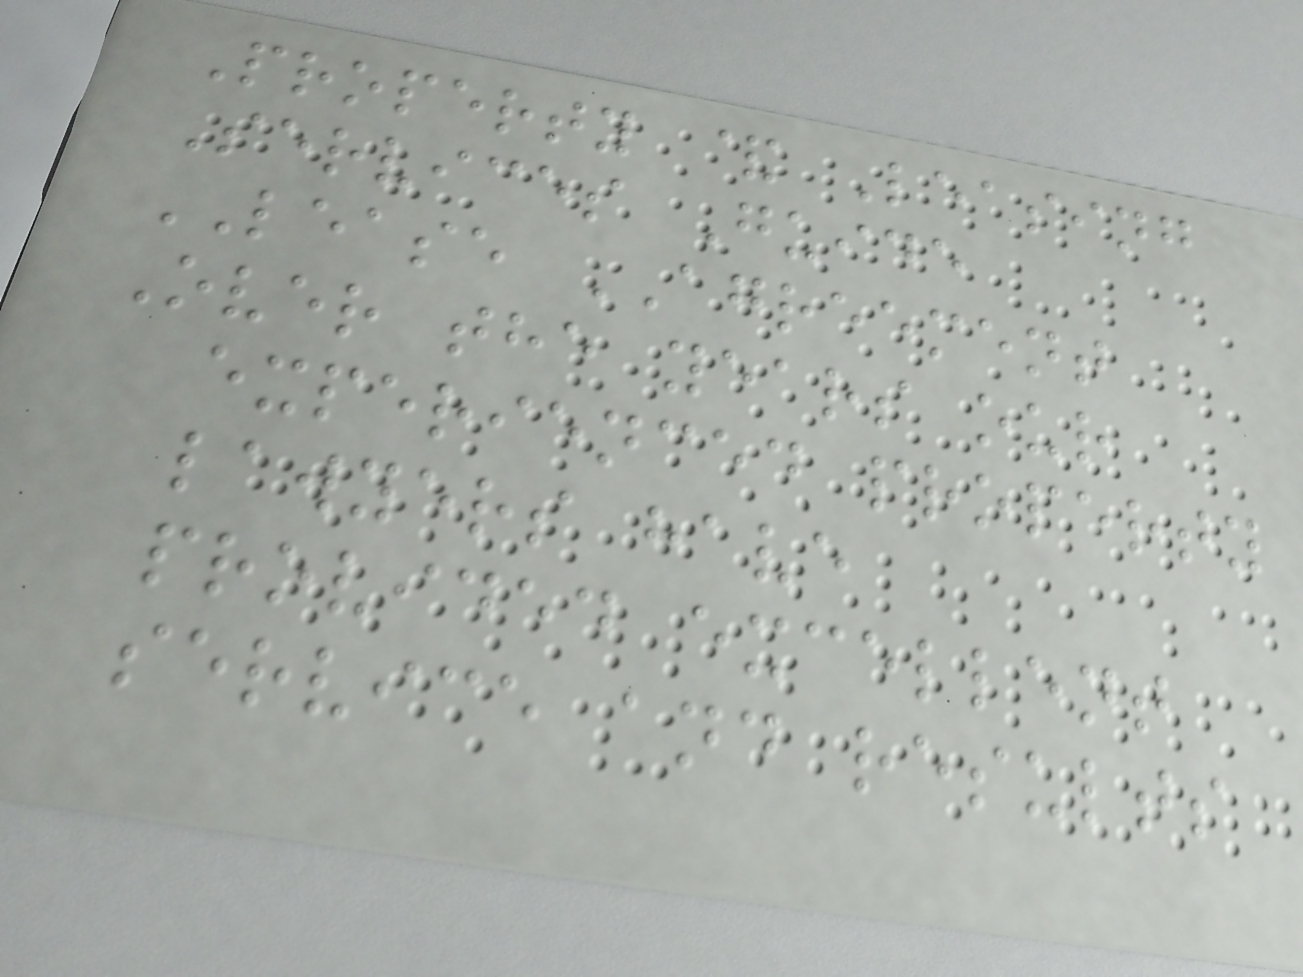Property & Leasing
Services Guide
LEASE AGREEMENT
Over the years our
experienced property
lawyers have
provided excellent
service and results
